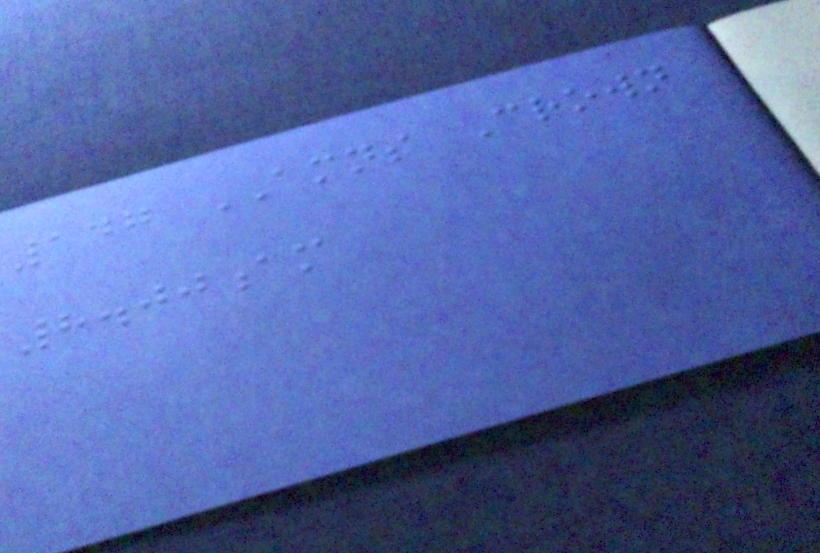147 AMNS Crown
8.00am
